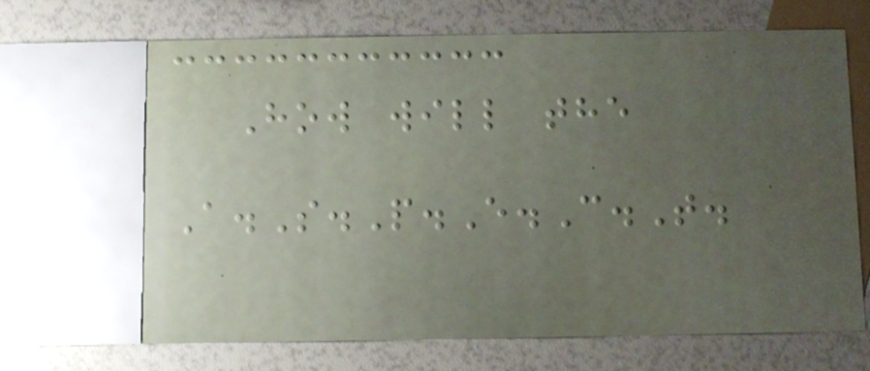How will the
A.S.P.E.C.T.
